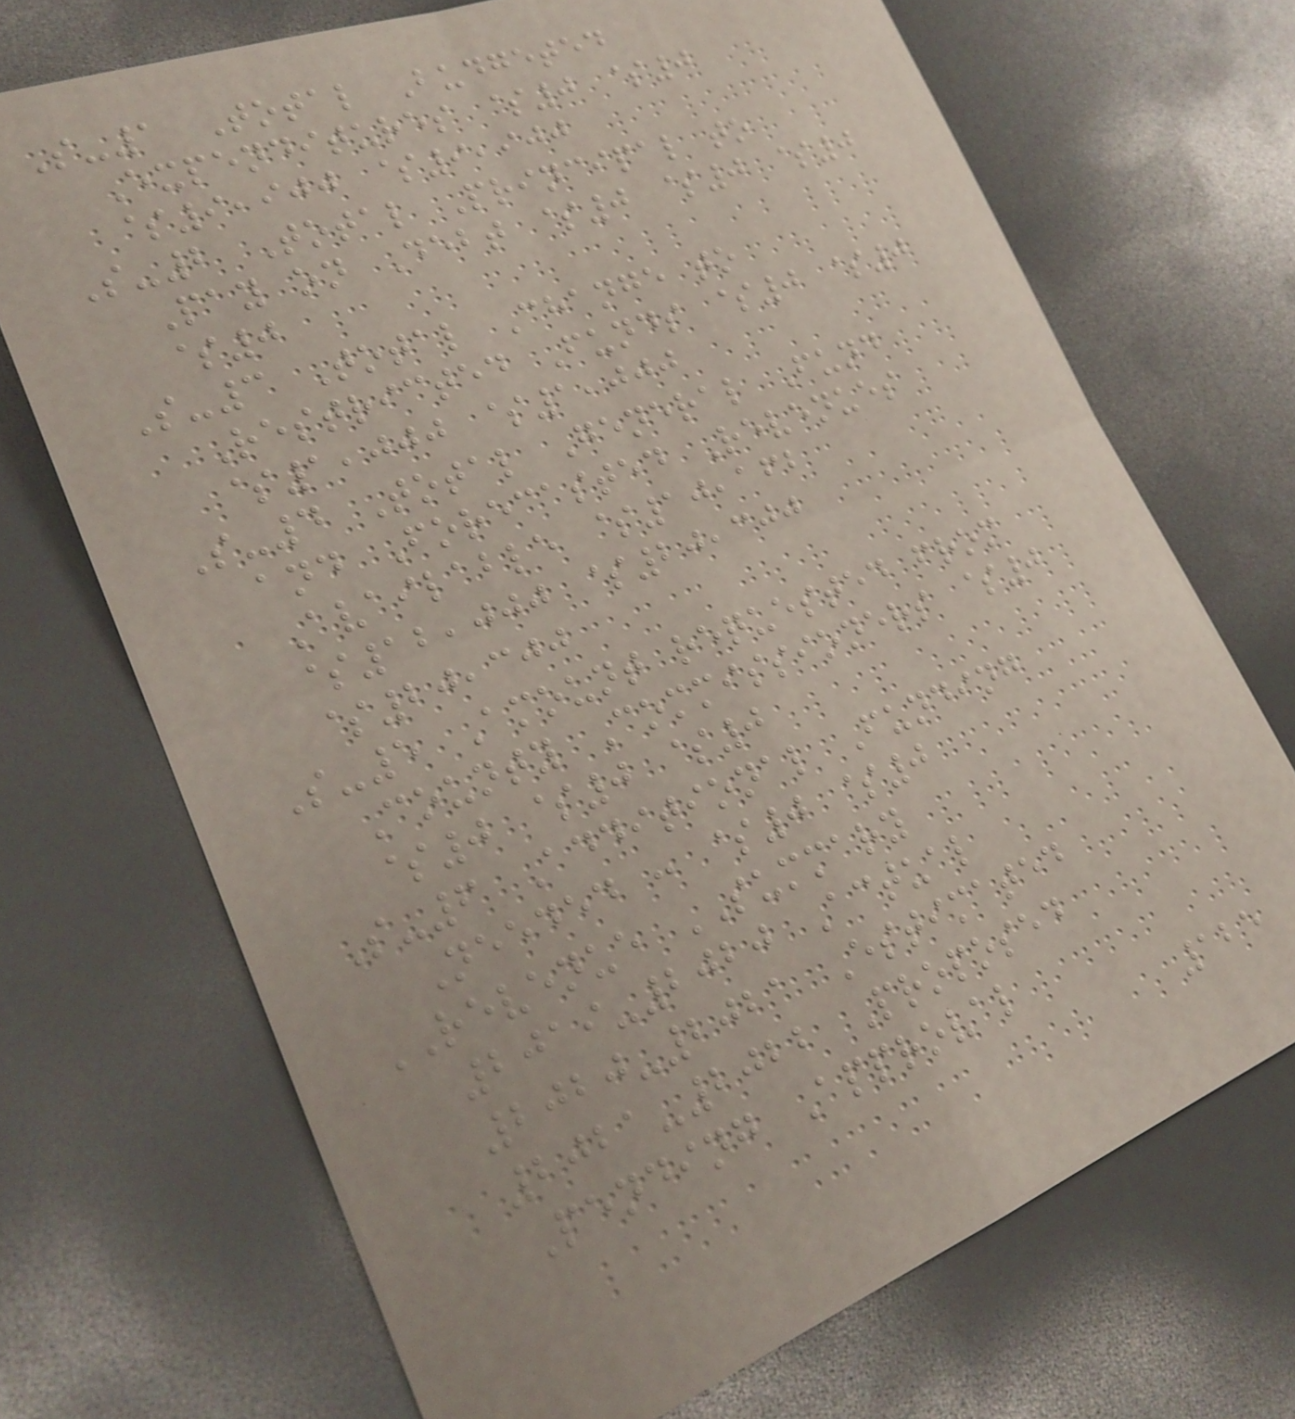S-1 Total Budgeted
Expenditures $0 $0
$9,900 $9,900
S-2 Total Principal to
Pay on Debt $0 $0 $0
$0
S-3 Total Change to
Restricted Funds $0 $0
$1,000 $1,000
S-4 Total General Fund
and Forecasted Revenues
Available $10,162
$12,000 $20,300
$20,300
S-5 Amount requested from
County Commissioners $0
$0 $0 $0
S-6 Additional Funding
Needed : $0 $0
REVENUE SUMMARY
2019-2020 Actual
2020-2021 Estimated
2021-2022 Proposed
Pending Approval
125
